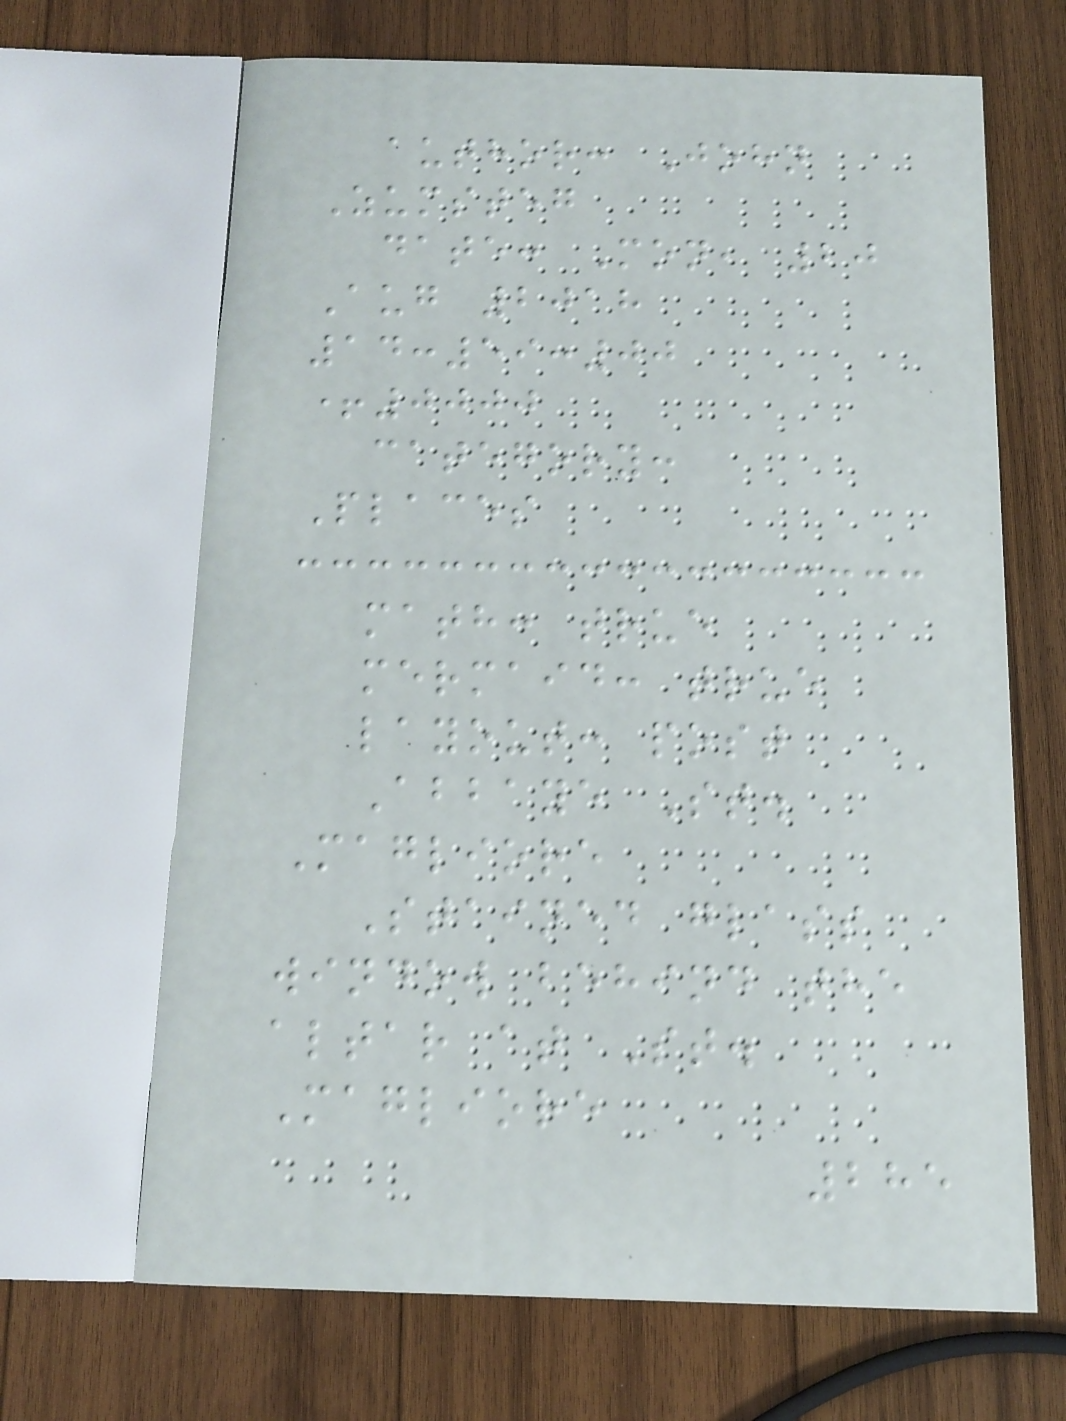author: John
Zumsteg
date: Mon, 20
Aug 2018
14:59:00
+0000
category:
Places
math: true
mermaid: true
layout: post
Abbaye St.
Magliore
Stained glass
window behind the
altar at St.
Magliore
285
